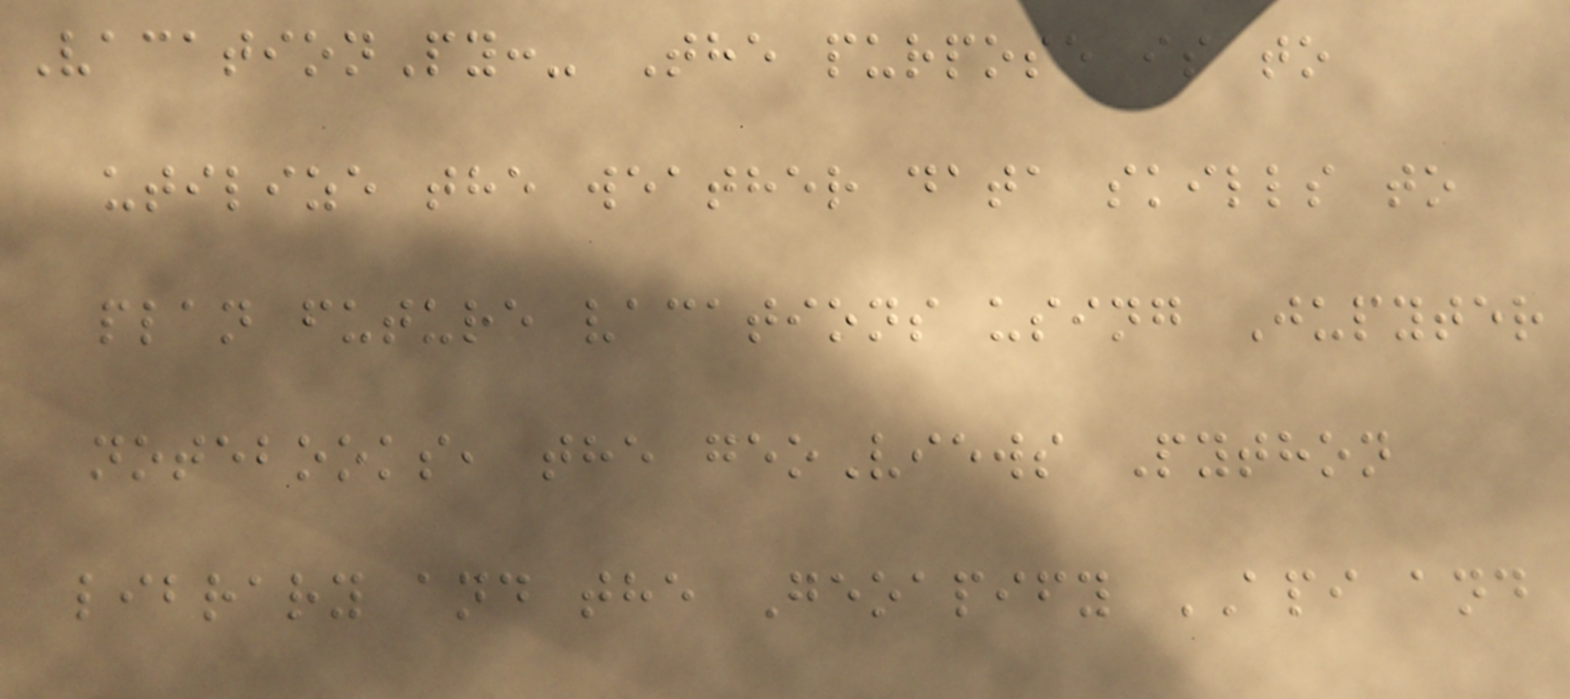VacationPy:- The purpose is to
utilize the weather data skills to
plan future vacations using Jupyter
notebooks, the geoViews Python
library and the Geoapify API and
